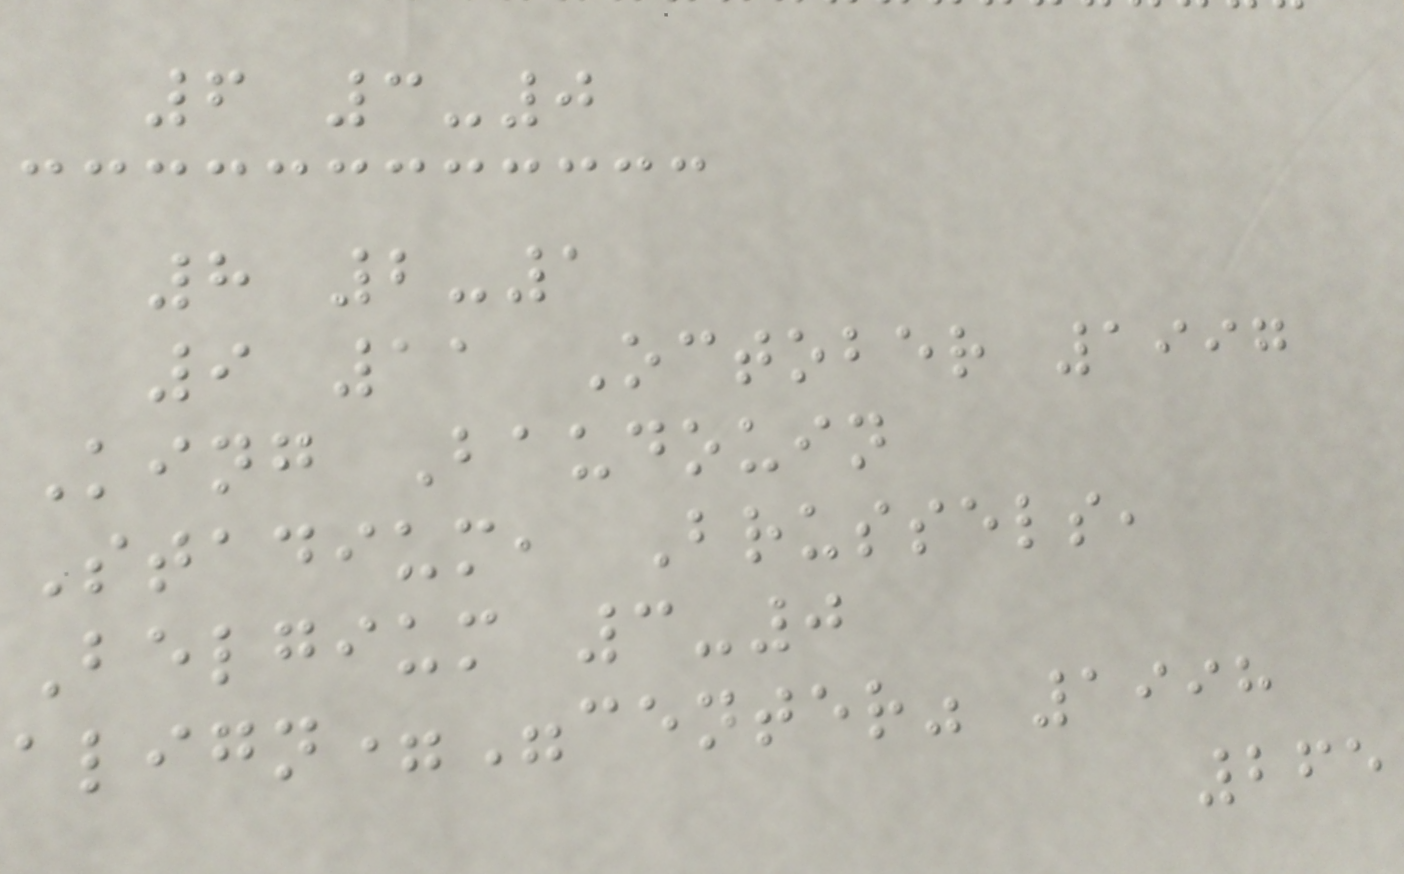6 3-0
8 2-1
9 11 October 1997
King Baudouin
Stadium, Brussels,
Belgium 3-0
align="center" 1998
265
